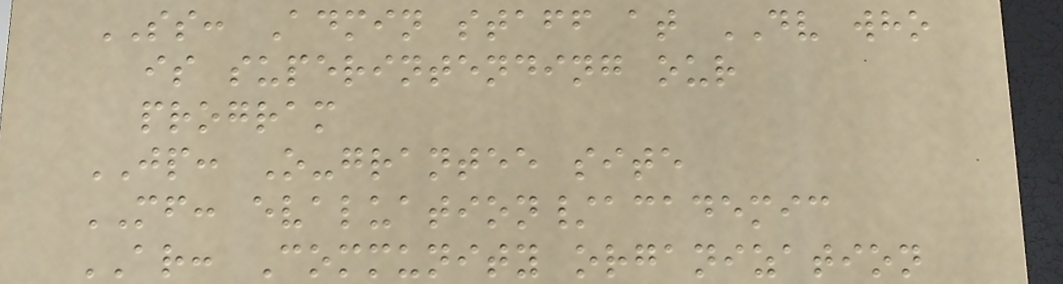SS: Admin staff at DV who
is superintending our
program
JP: O-grantee site
MF: evaluation/academic
AR: Community organization
